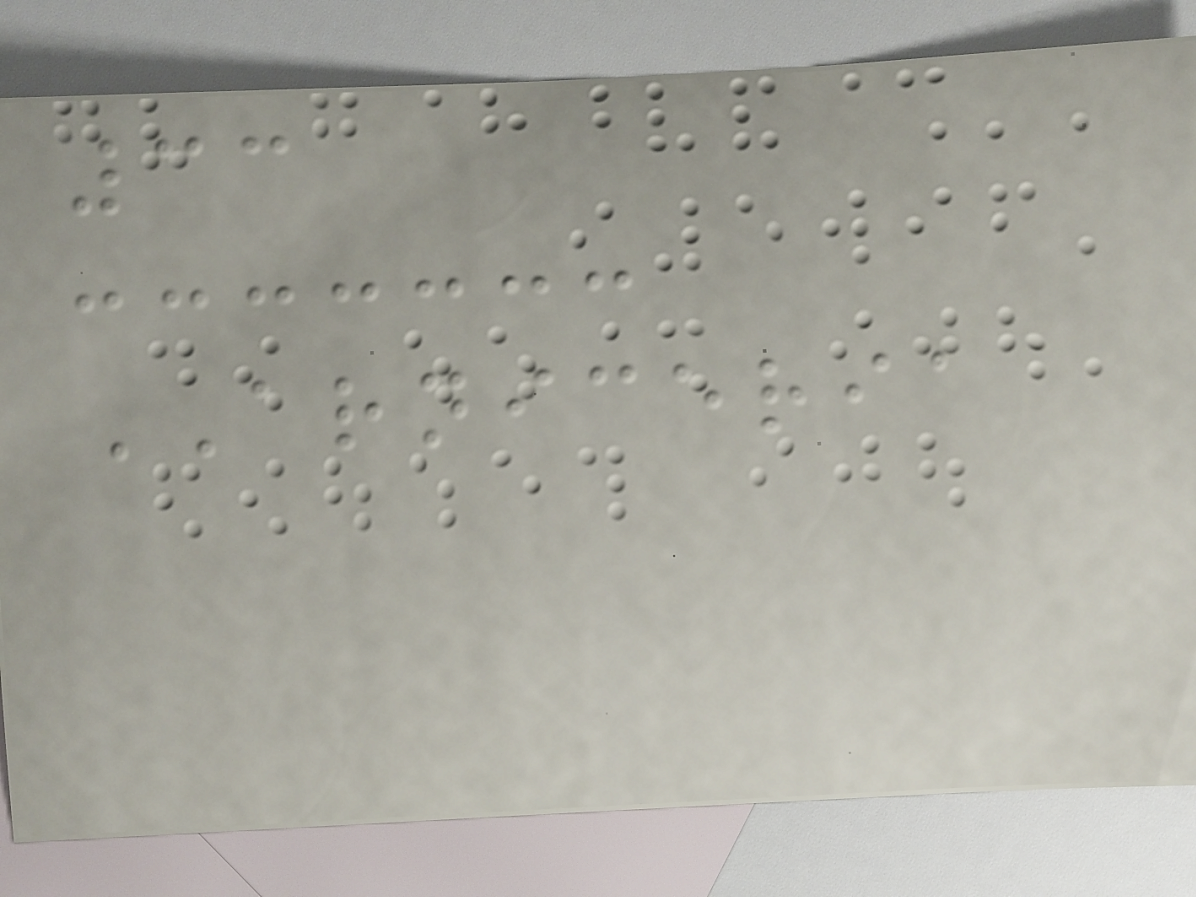33
ARNICERIA
